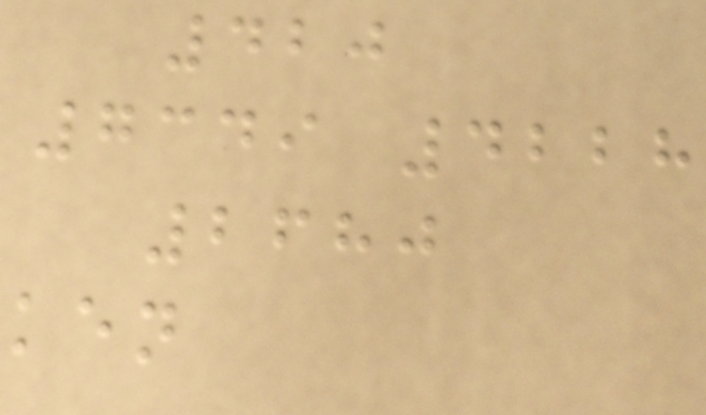420
7349 4228
2680
ken
